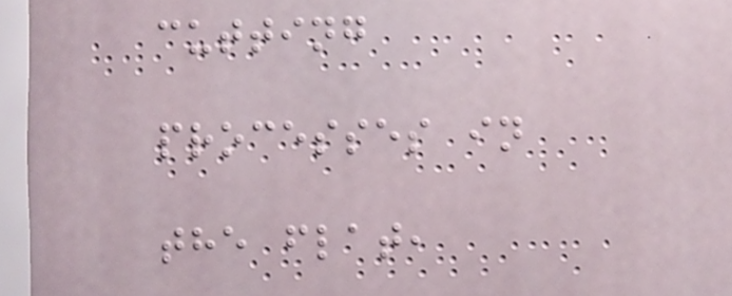cutting
processes in
the flat,
